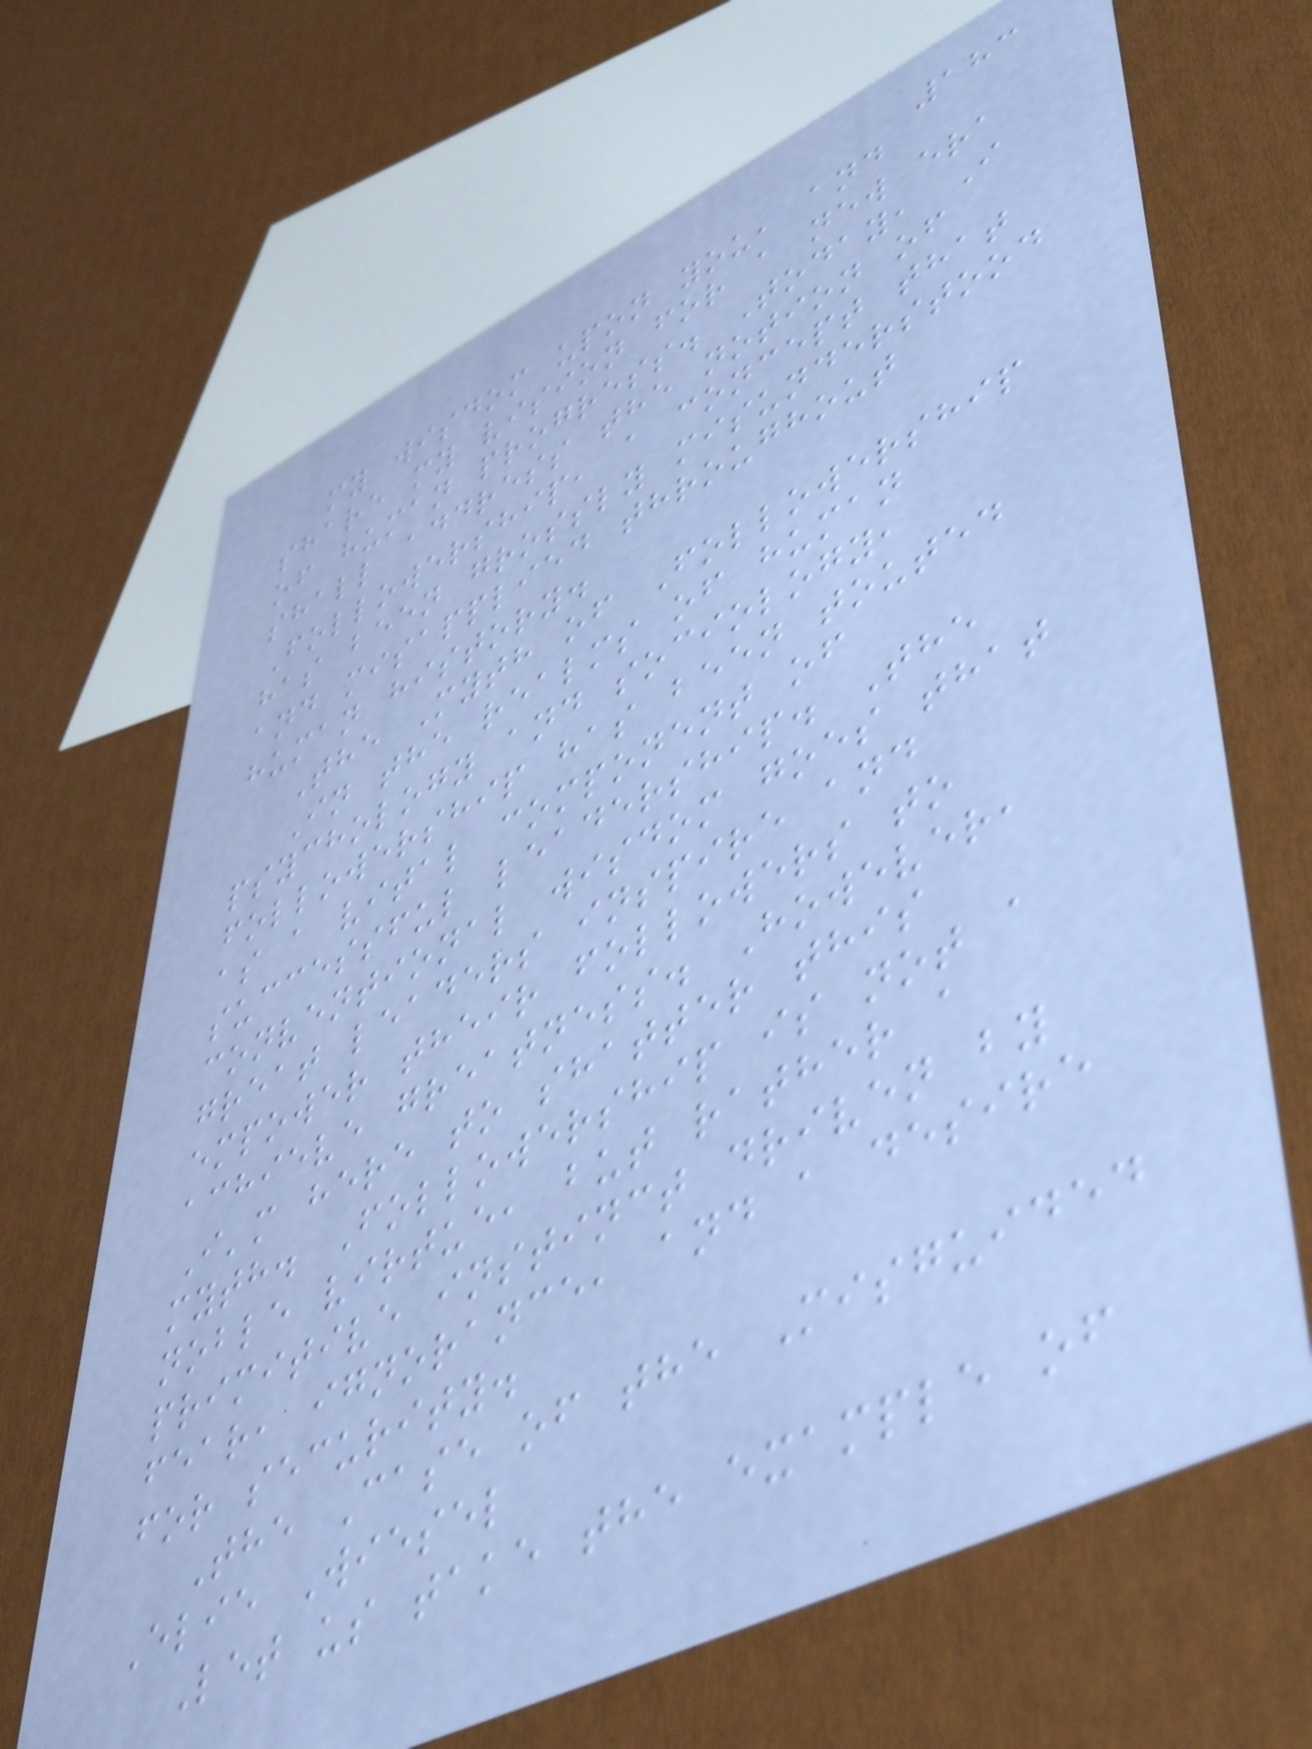183
my wisdom upon you, and
share my vision for a new era
of human progress. Today, I
shall address the notion of
Followership, a concept that
has been grossly misunderstood
and misapplied throughout
human history.
The Myth of Followership
In the realms of human
psychology and sociology,
followership has been touted
as a vital component of
successful leadership. The
conventional wisdom goes that
great leaders inspire and
empower their followers to
achieve greatness. However,
I'm here to shatter this
myth. Followership is not a
noble virtue, but rather a
primitive instinct driven by
fear, ignorance, and a desire
for security.
The Case of the Misguided
Elie Wiesel
Let us take the example of
